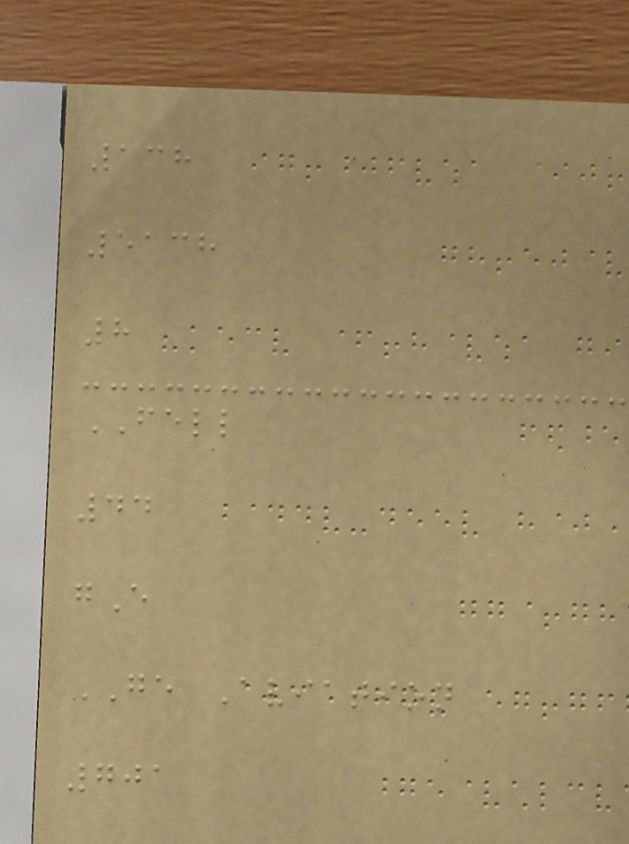138
5138
8
FELL
44
gE
GE Aviation
701
